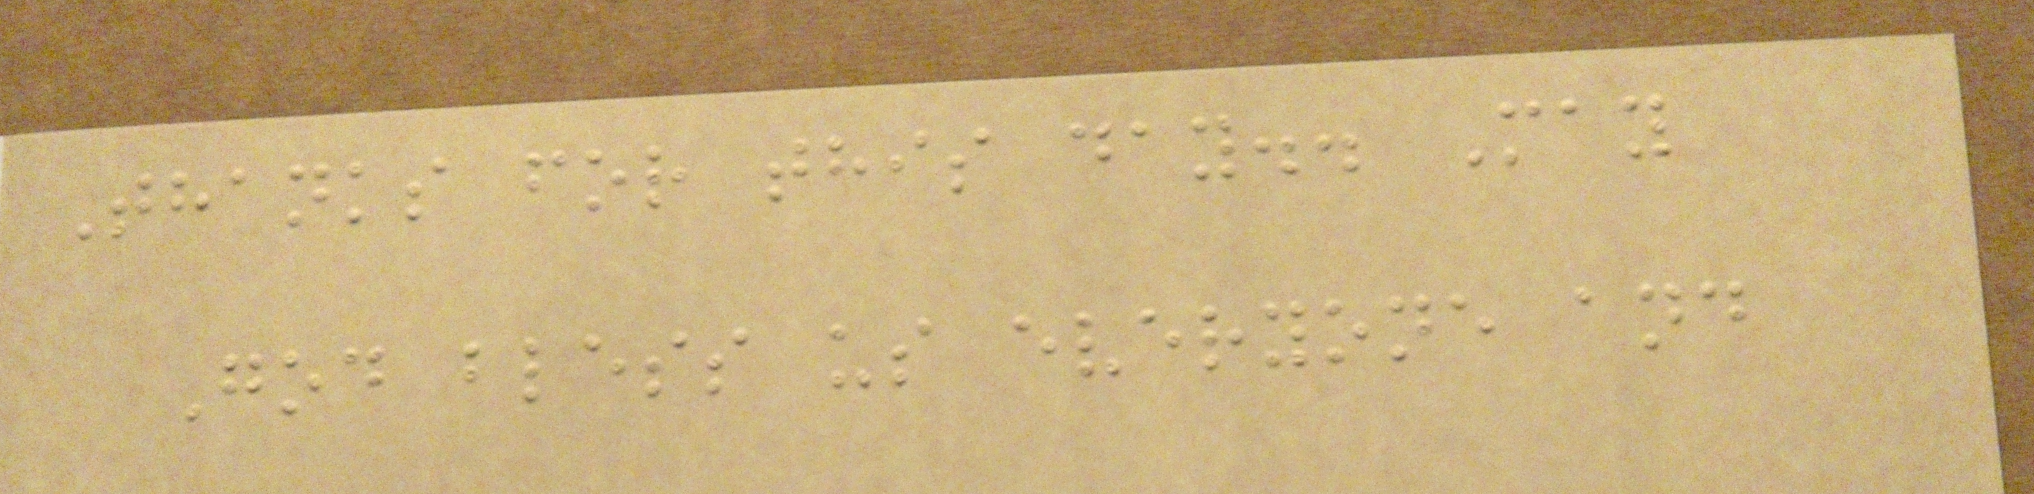Thanks for this day.. May
God bless us everyone and
